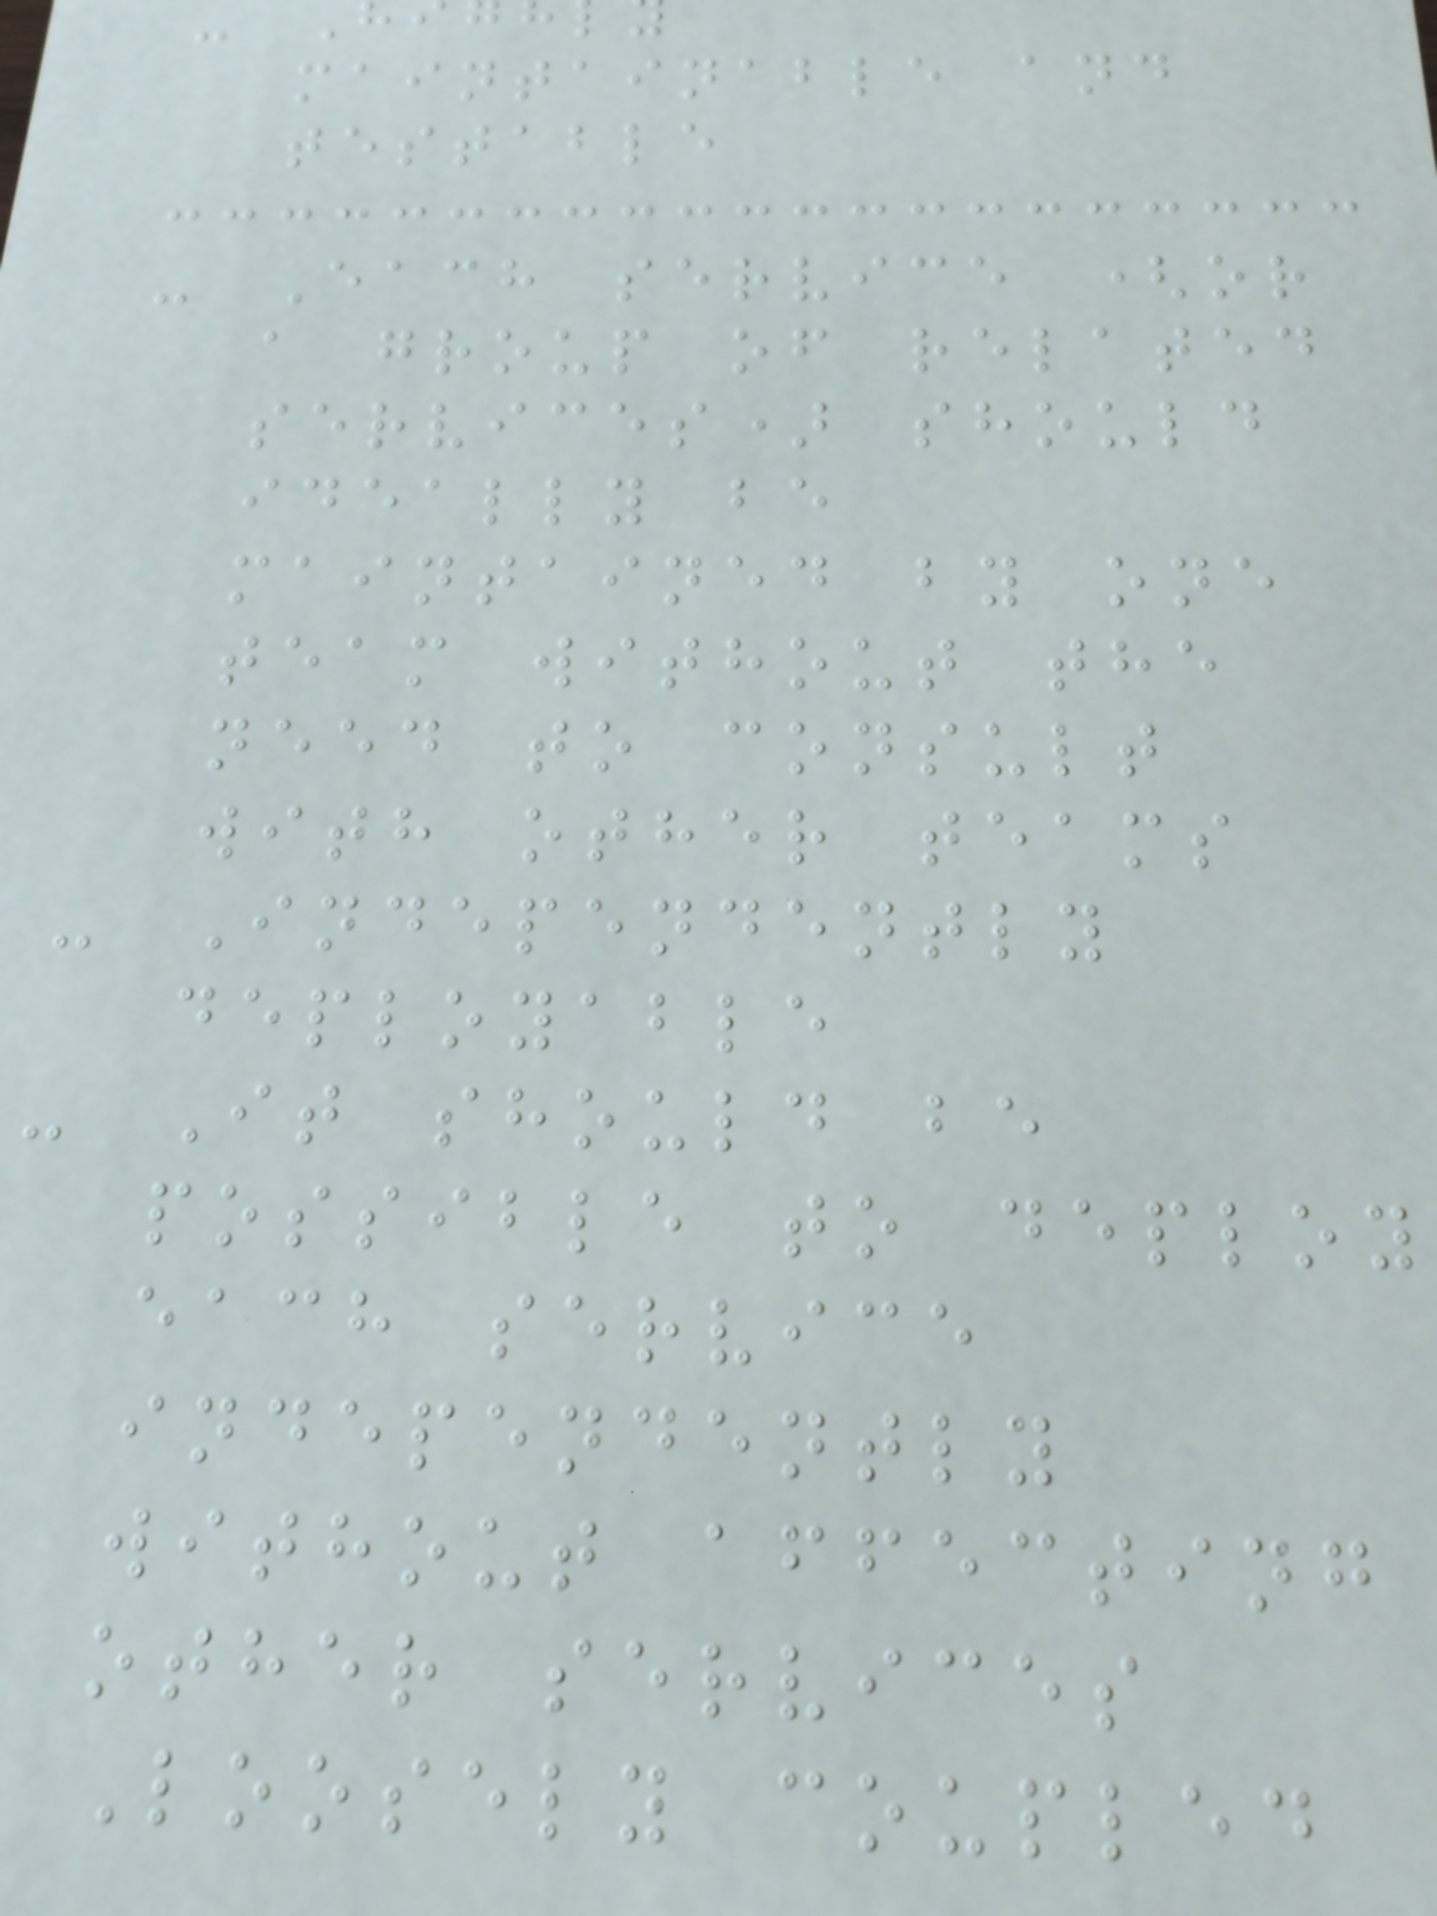maintainable and
testable
- Each service (or
a group of related
services) should
ideally be
maintained by one
team without the
need to consult
with other teams
- Independently
deployable
- It should be
possible to deploy
each service
independently
without affecting
other services
Loosely coupled
